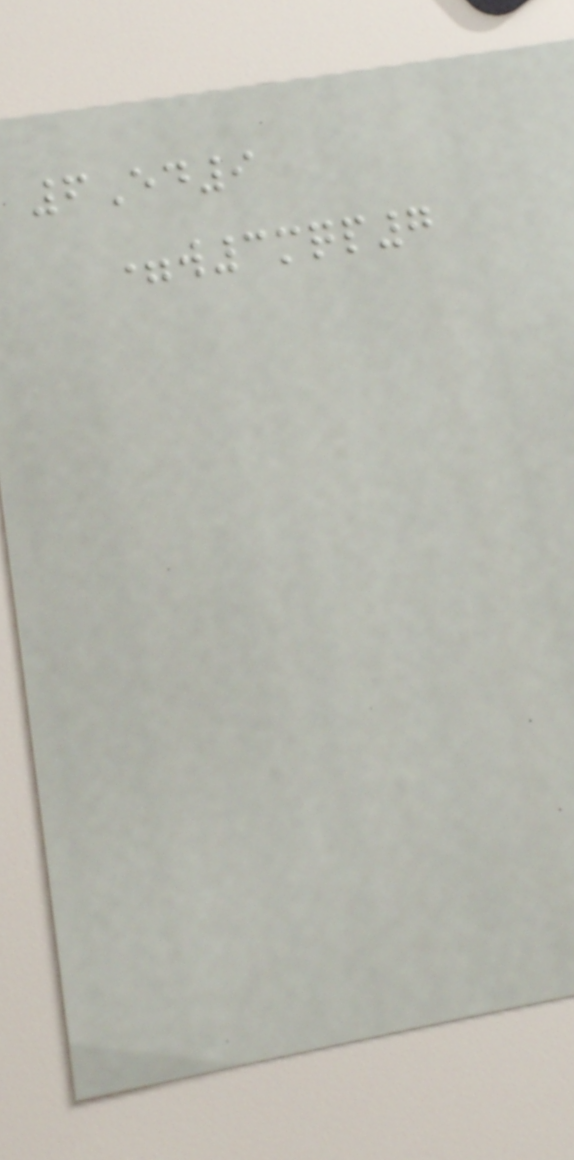6Ed9
=w3mqp7
